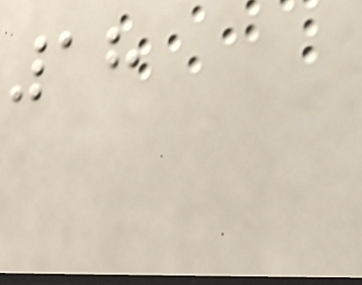18
